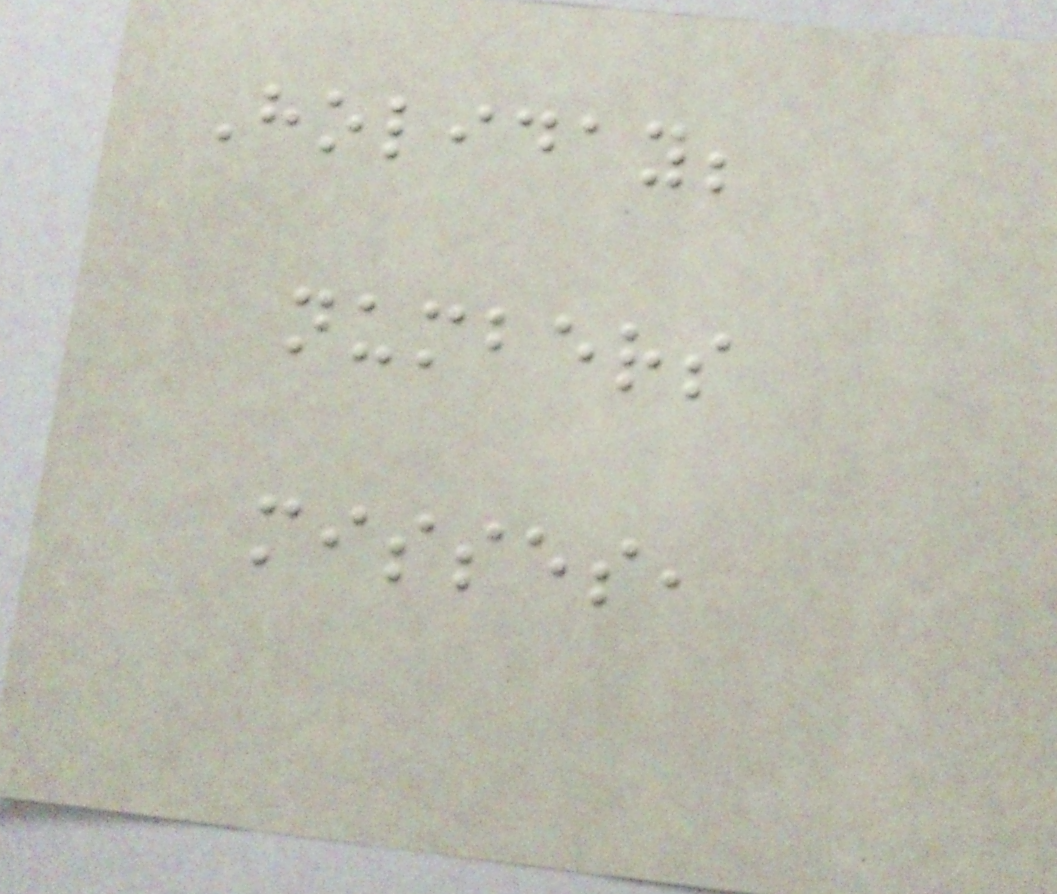Holiday;
numbers
misses,
